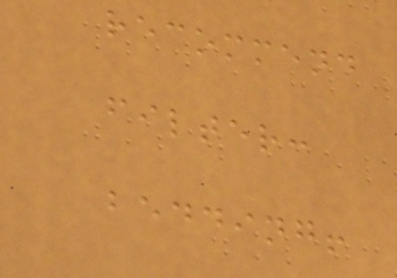recommend
filter:
bedding!
